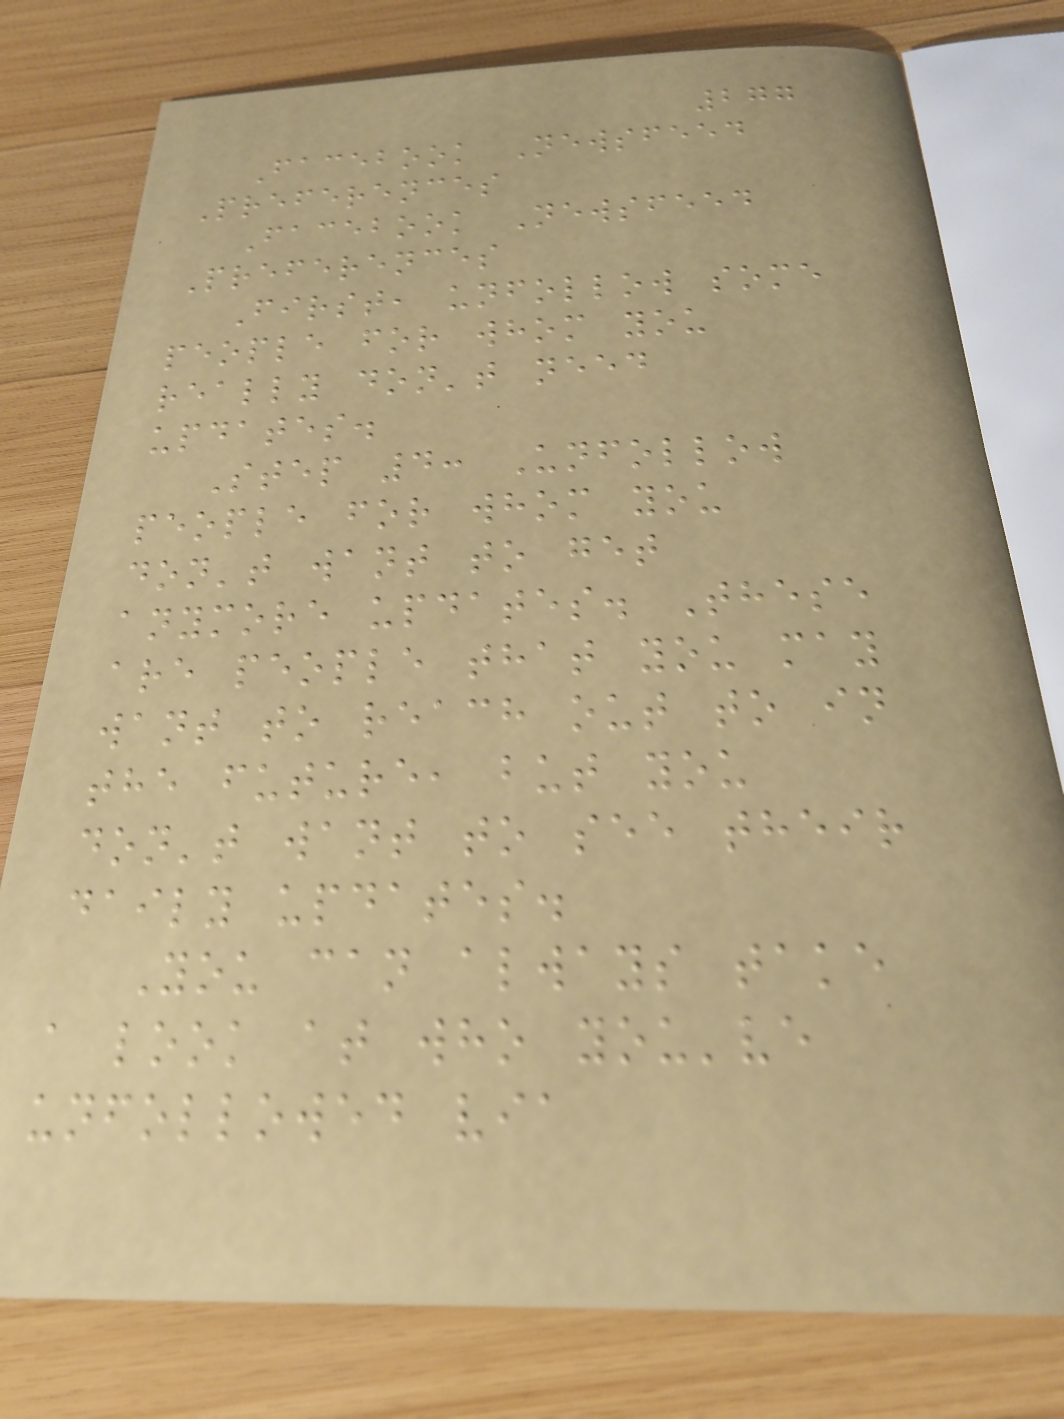277
Facebook Newsfeed
Preferences
Facebook Newsfeed
Preferences
First, unfollow some
people for whom you
really don't need
updates.
Step 4: Unfollow
people for whom you
don't want to get
anymore updates. These
are people that you may
want to reach out to in
the future, but you
don't want to see their
daily updates.
You can always take
a look at who you've
unfollowed via
